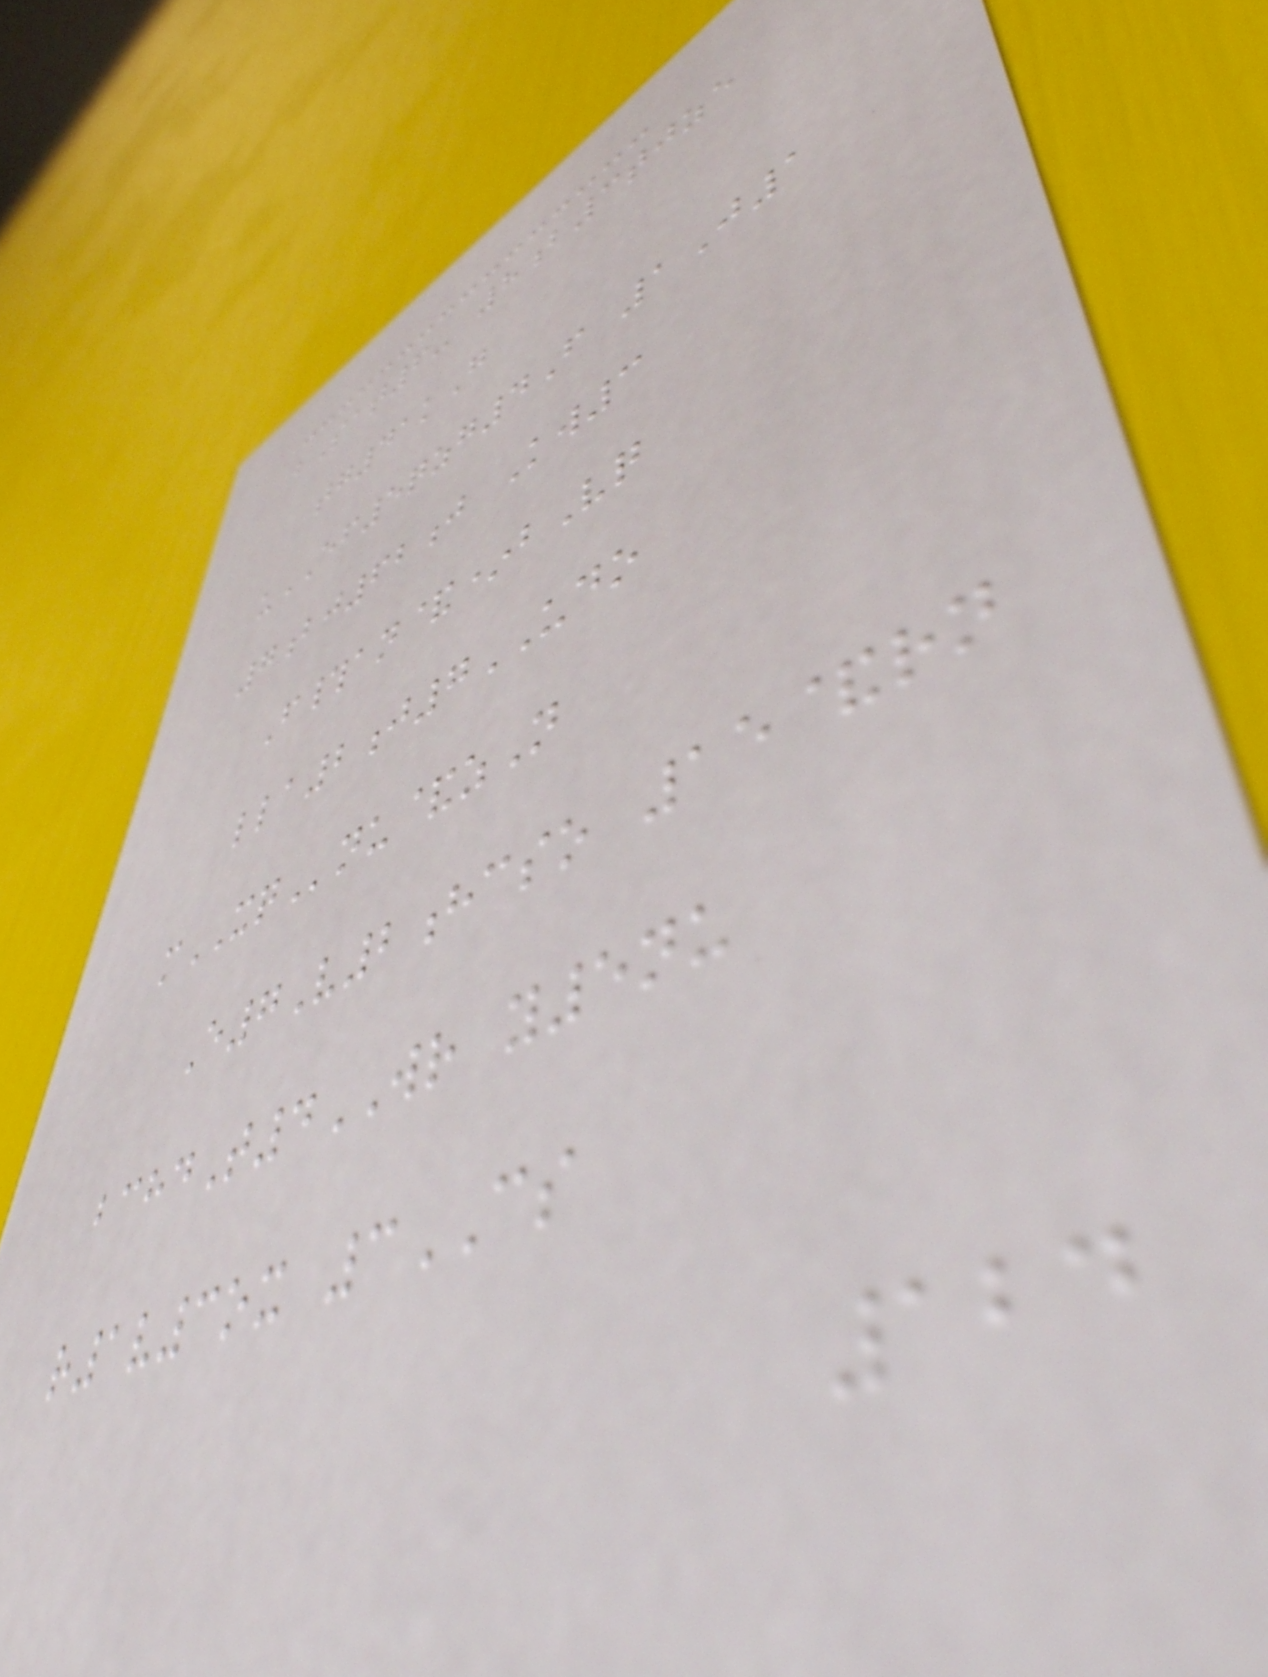bSat6- 8b3tjze
tg41kG
uEF5qzg4F 1J1
7bj62j Kw3
F#an&*bVq
lla2j7UDO
mXQnu&zN
E7V2hcso 15&rn
bchdT4WR y5nu
r1v3ox 3CS
124
